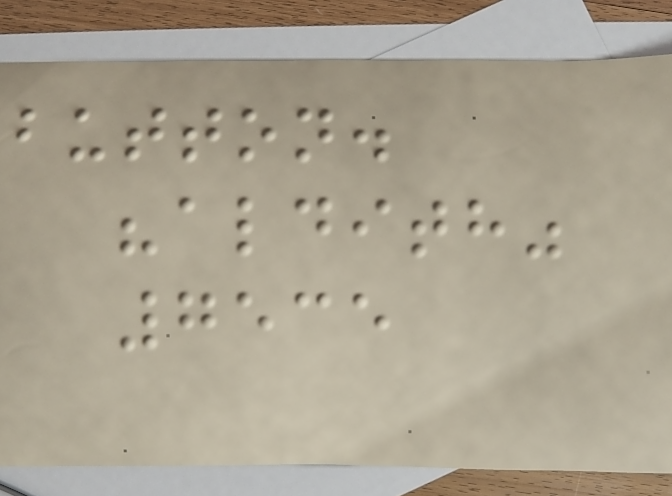button.
"aldith"
7535
